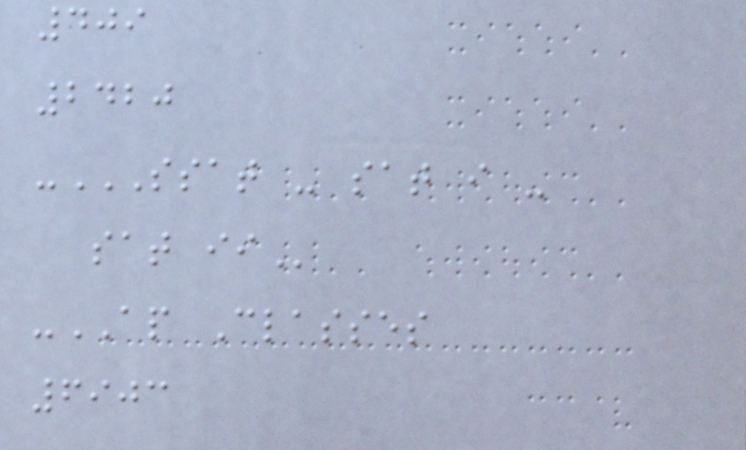409
2420
-SSAT - SAT I -
SAT II
-AP Classes
6903
